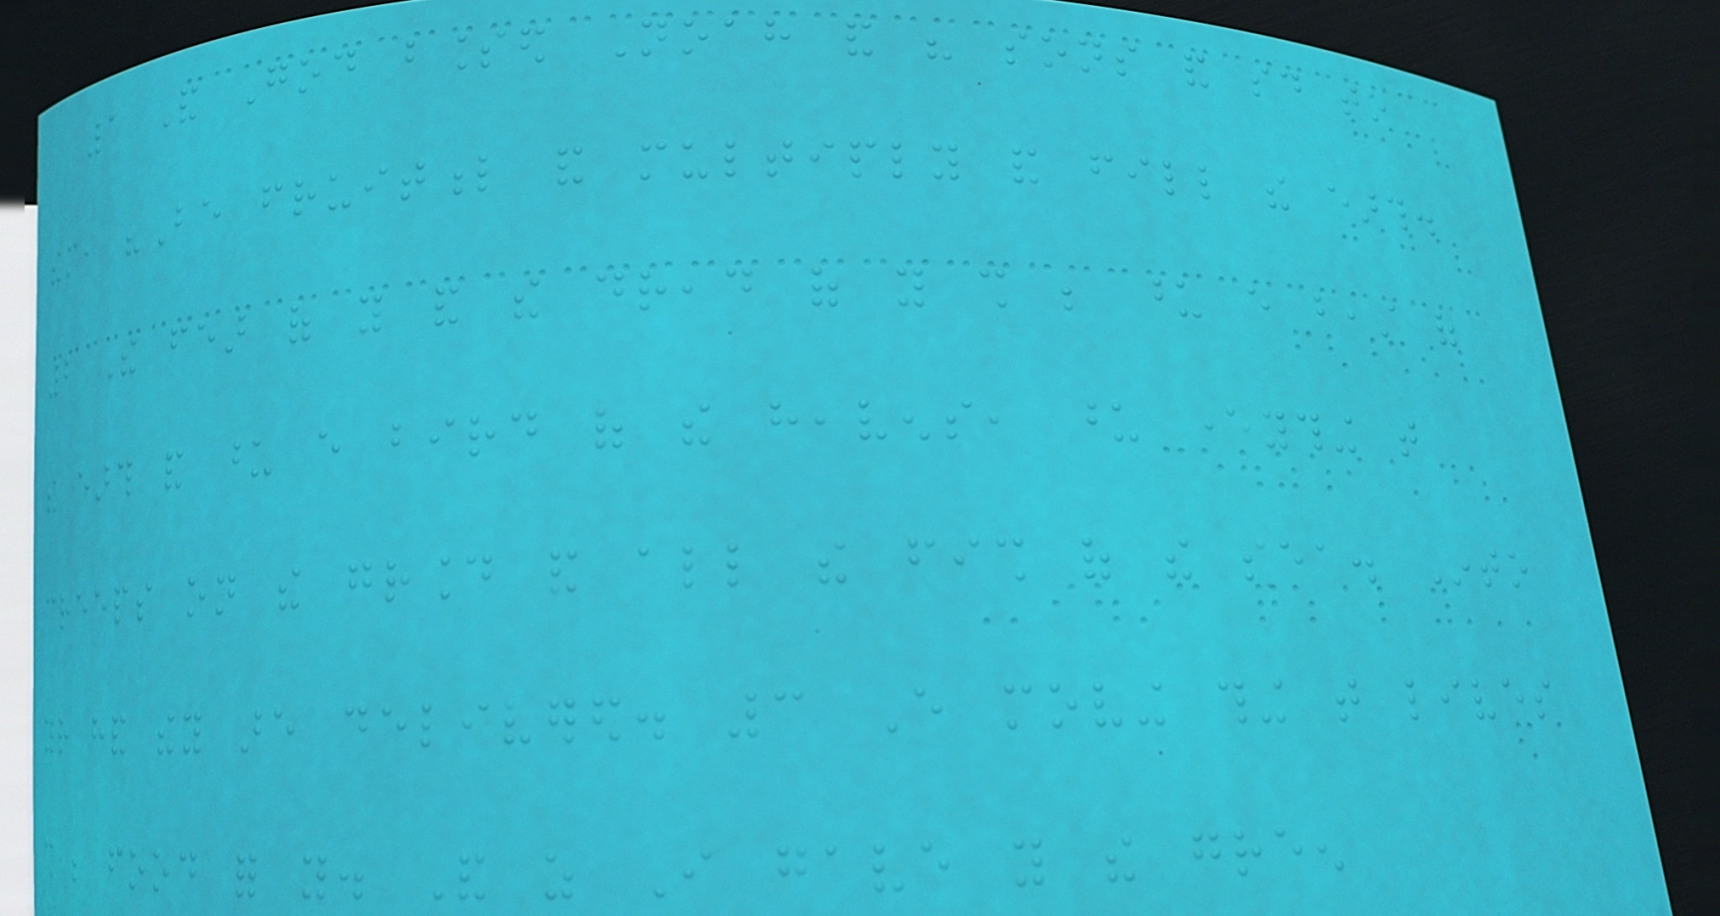1 And God blessed Noah and his sons and said to
them, "Be fruitful and multiply and fill the earth.
2 The fear of you and the dread of you shall be upon every beast of
the earth and upon every bird of the heavens, upon everything that
creeps on the ground and all the fish of the sea. Into
your hand they are delivered. 3 Every moving thing that lives
shall be food for you. And as I gave you the green
